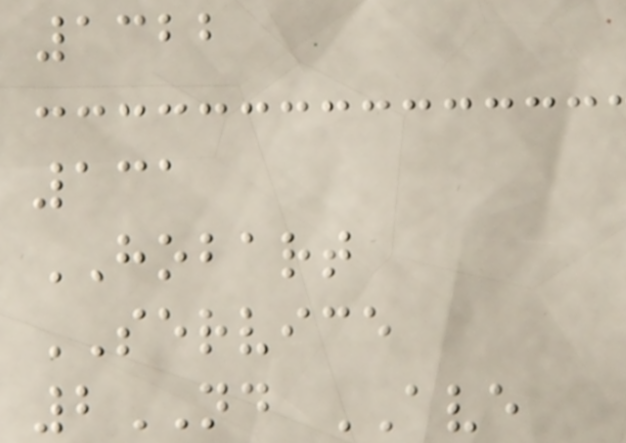1322
131
HOBART
SERVICE
2ND AVE
